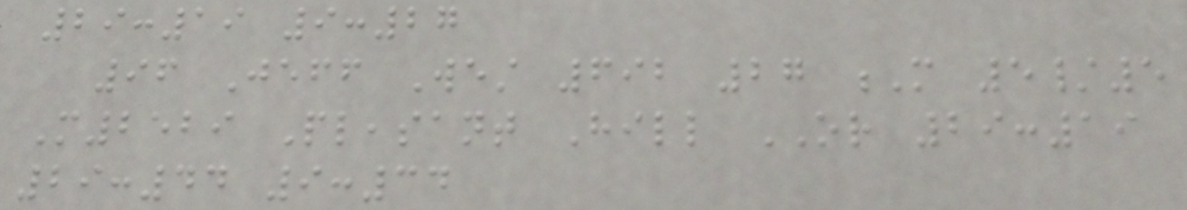29:19 9:27
96 Jeff West 692 27 M 5/5
M2529 Pleasant Hill OR 29:19
29:44 9:34
